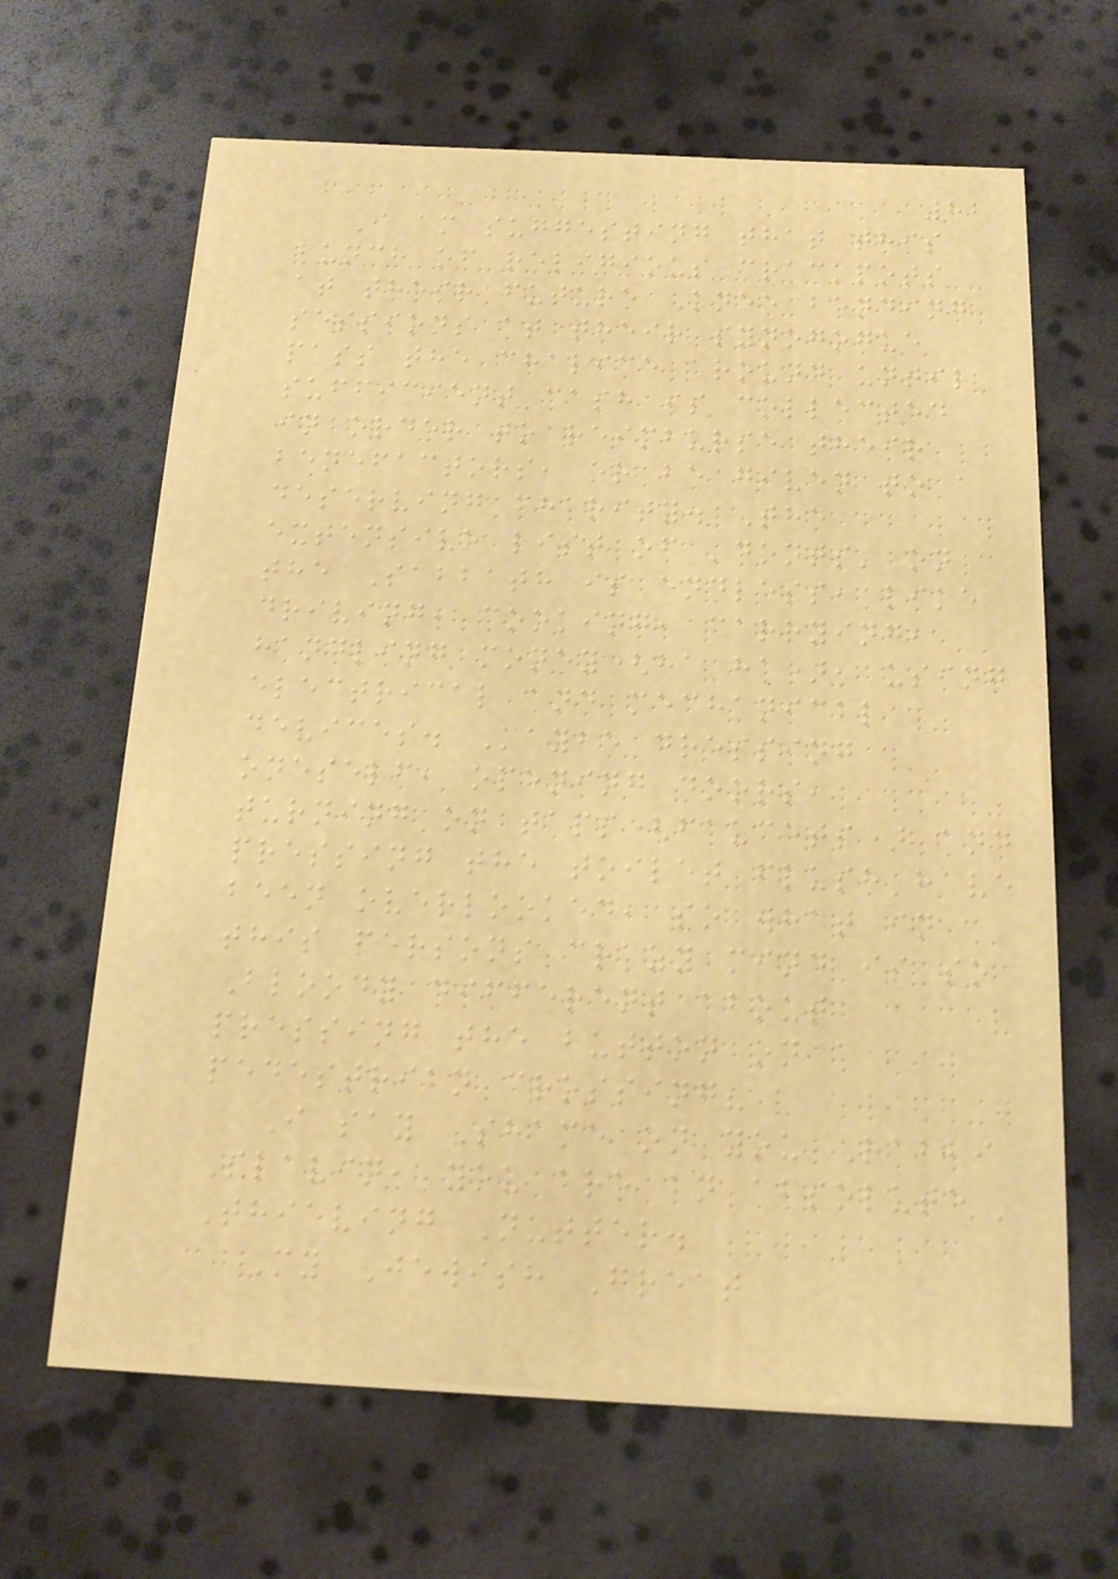82
I am suggesting that this
bunch of religious crackpots
at their future Knee bending
sessions at their synogogue
pass the chalice around until
sufficient cash is collected
in order to reimburse their
benefactors, or be given to a
deserving charity. The
extensive list of 'donts' on
the Sabbath is endless, like
driving, cooking, carrying,
handling money(ha ha), using
electrical and mechanical
devices. Maybe dressing
oneself, opening doors,
turning on taps(faucets) and
pressing the toilet flush have
been overlooked, so what in
this persons crazy mind is so
Bloody different about
pressing the button on a
pedestrian crossing?
I say Shame on you Rabbi
Slavin, you are an absolute
Thieving Nutter.
My Jewish Great
